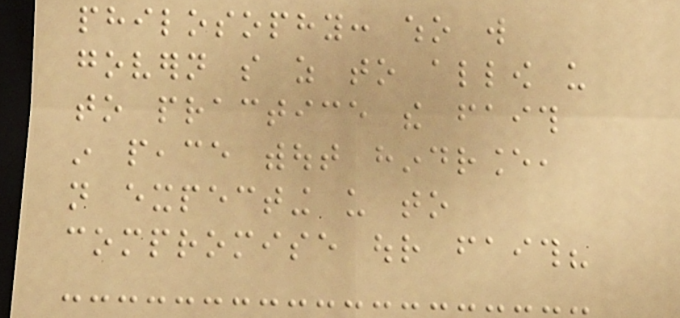philosophy: who will
govern so as to allow us
to practice the faith
in peace without hindrance,
not expecting us to
compromise our faith?
